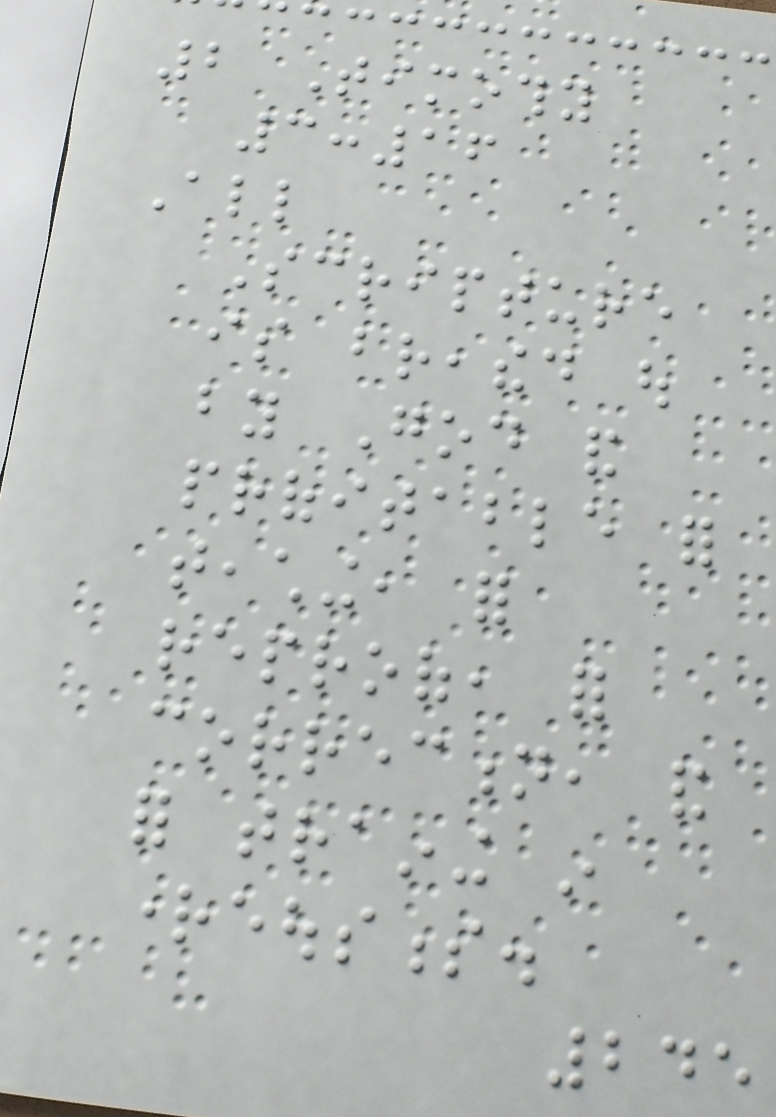2 Timothy
3:16
All
Scripture
is breathed out
by God and
profitable for
teaching, for
reproof, for
correction, and
for training in
righteousness.
245
